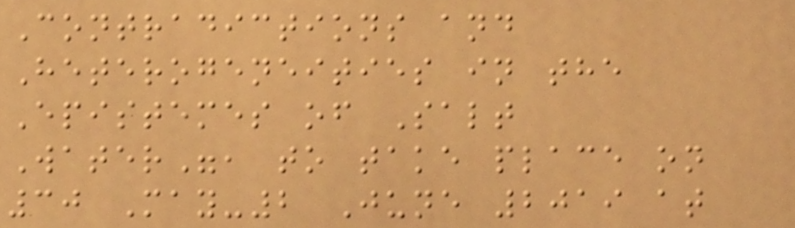Contradictions and
Heterogeneities in the
Epistemes of Salt
Water", to take place on
30 May-2 June 2019 at
